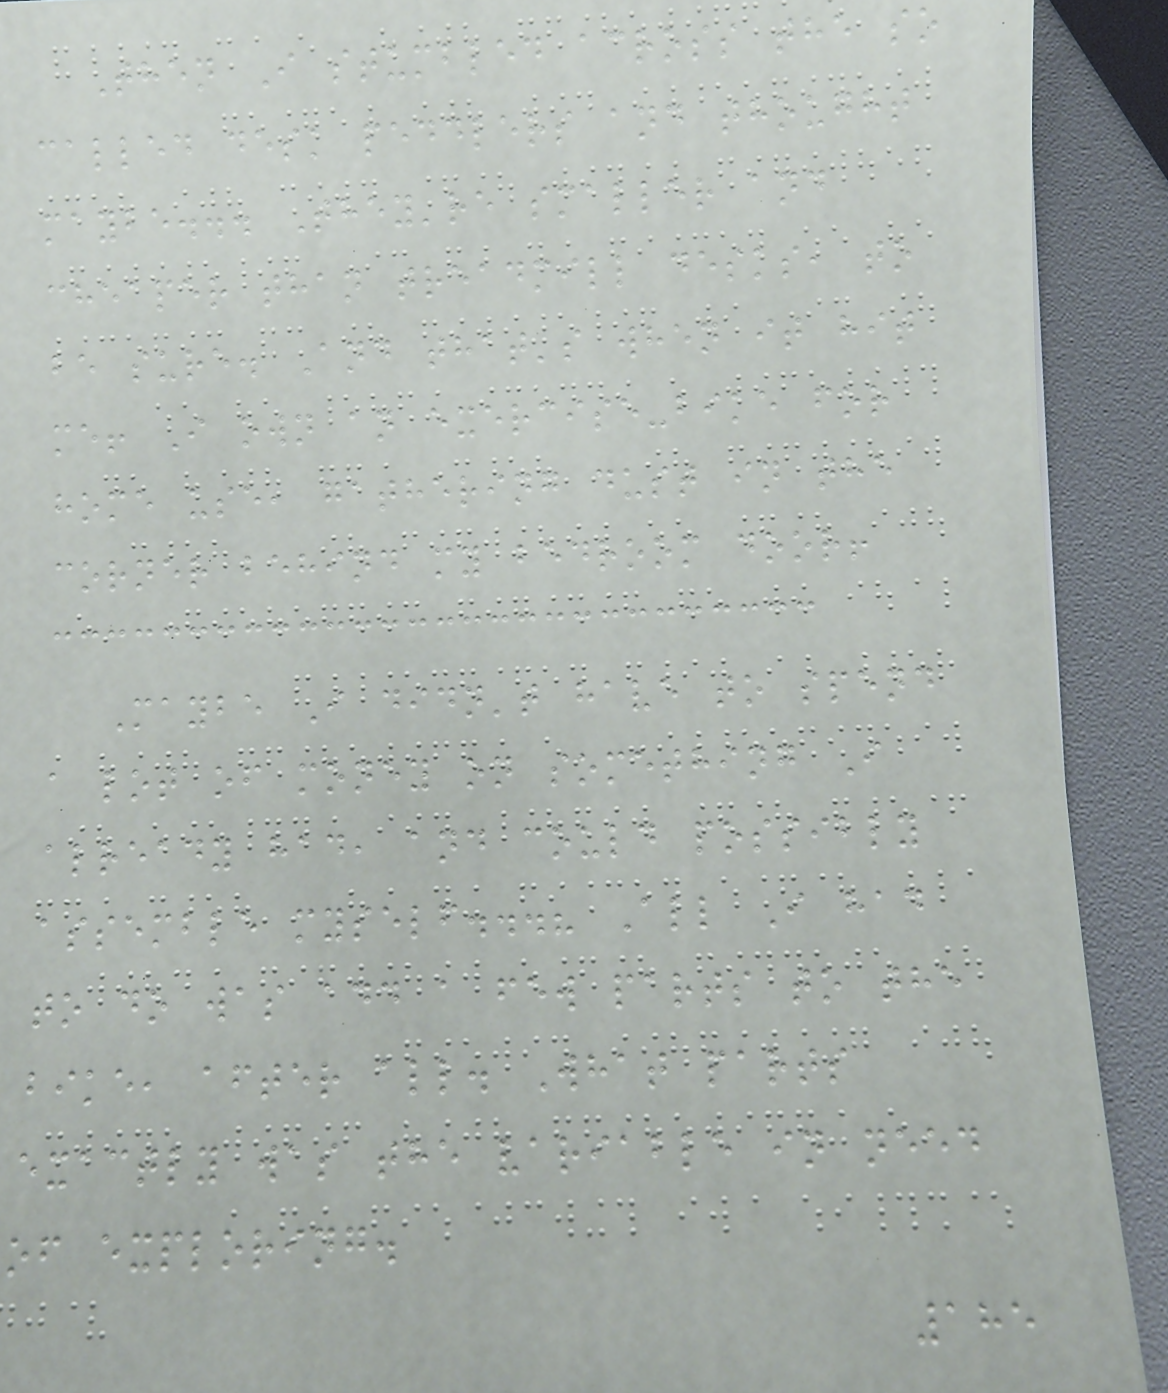Then I stumbled across the so
called desk peddlers and thought
maybe... They're smaller and
cheaper than treadmill desks, to
be sure. And that's when it hit
me! I own an exercise-bike for
home use, gathering dust in the
corner behind my bedroom door!
Maybe I didn't have to spend
a lot of money on something I
already had, and could possibly
assemble myself...? All I had
to do was add a few parts to the
bike, after all. What parts
exactly was the variable in need
of exploring.
185
